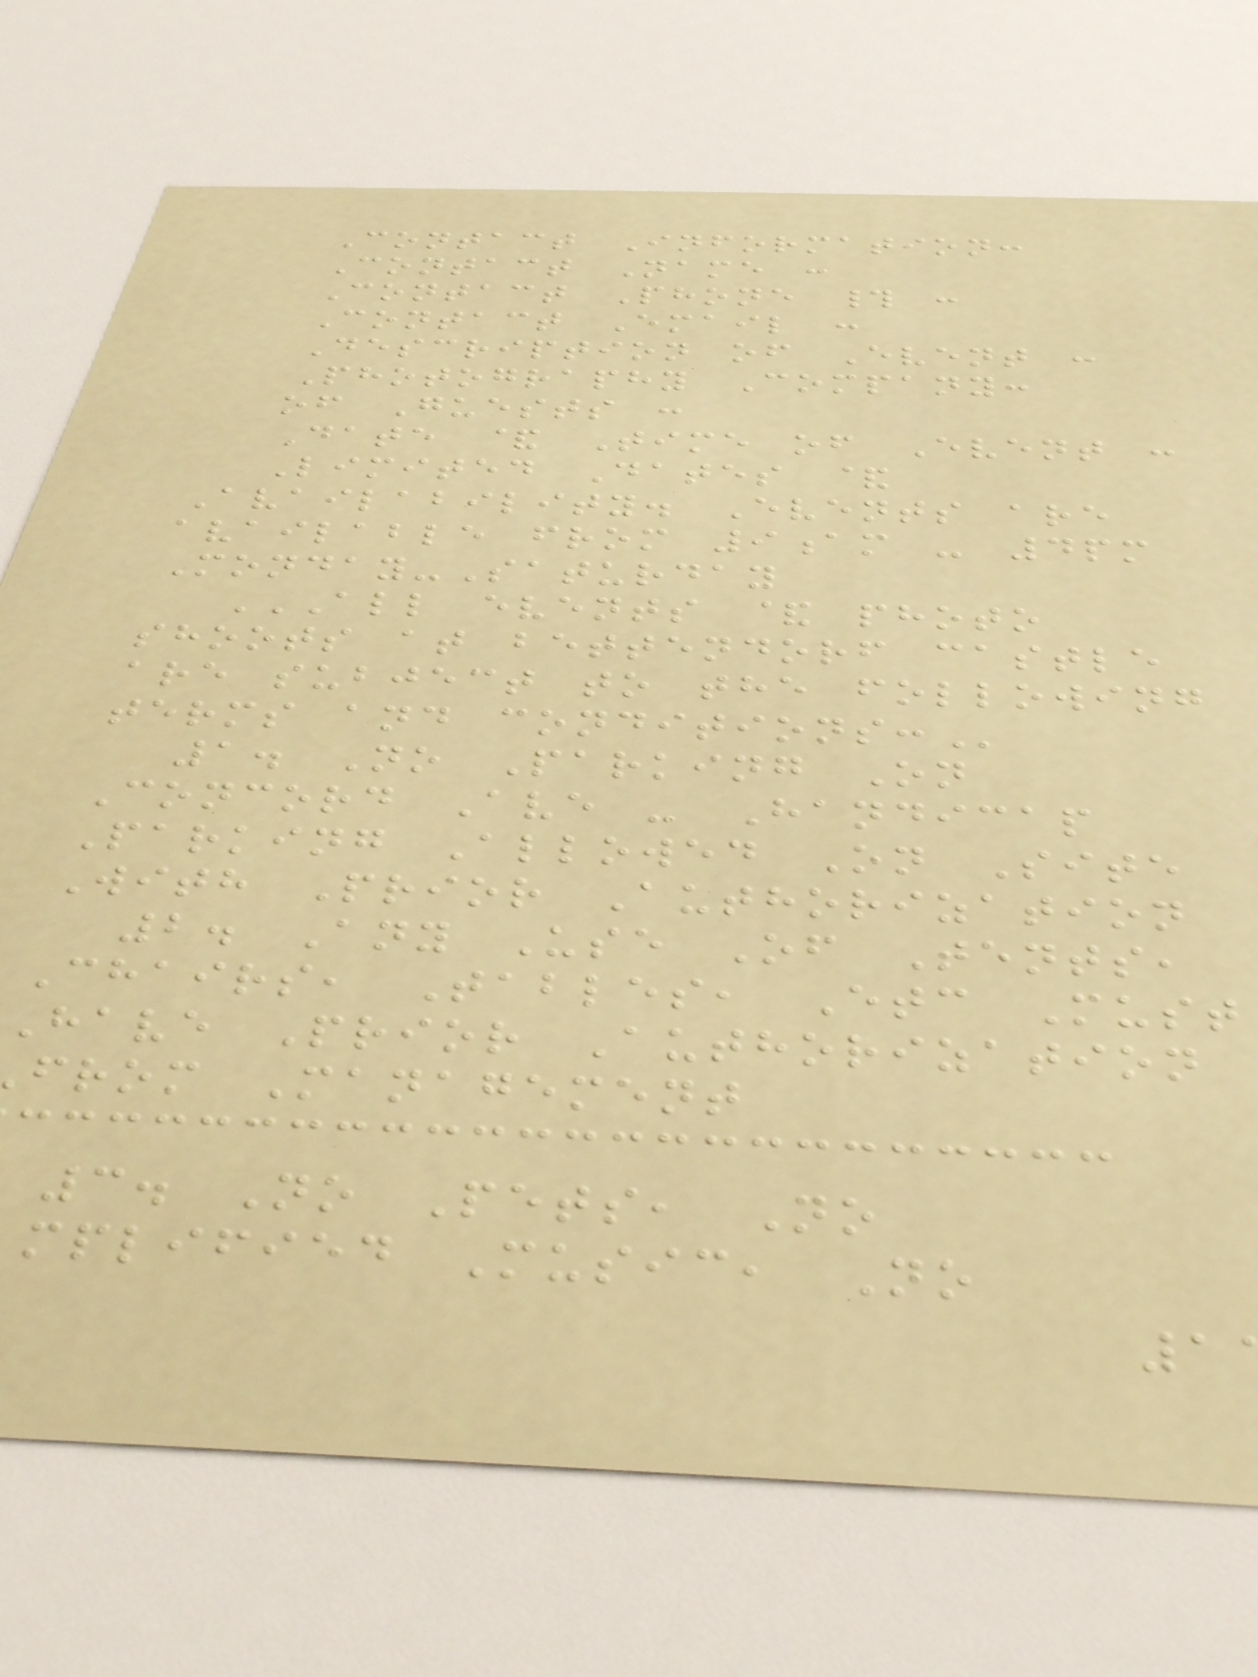Contact Information:
Contact Name :
Contact Phone # :
Contact Email :
Description of Event :
Photography Company:
of Guests :
Date & Time of Event :
Limited Dates &
Availability. Events are
available from 9am - 4pm
Monday-Saturday
ALL EVENTS & PHOTO
shoots at bettendorf castle
are subject to the following
terms and
1. No Parking On
Concord Ave - Handicap
Parking Allowed On Site
With Prior Authorization
2. Any Use Of Tents,
Chairs, Tables, Etc Must
Have Prior Authorization
from Management
3. No Pets, No
mplified Music, No
